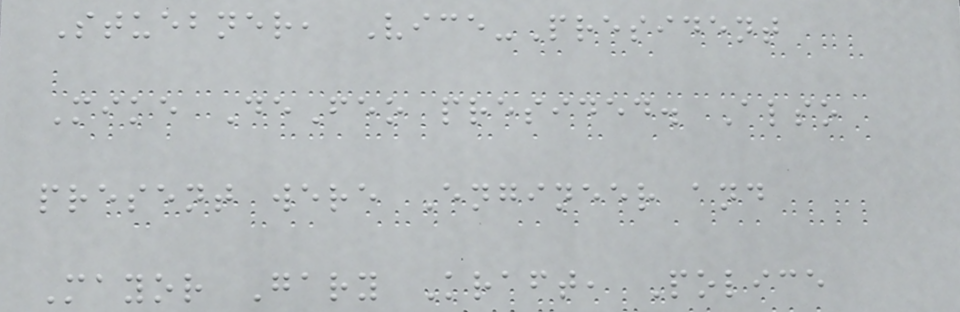Stuebner, Vice-President
Mike DeFeo presided. Also
present were Engineer and
Mayor Gary Kraft, Police
